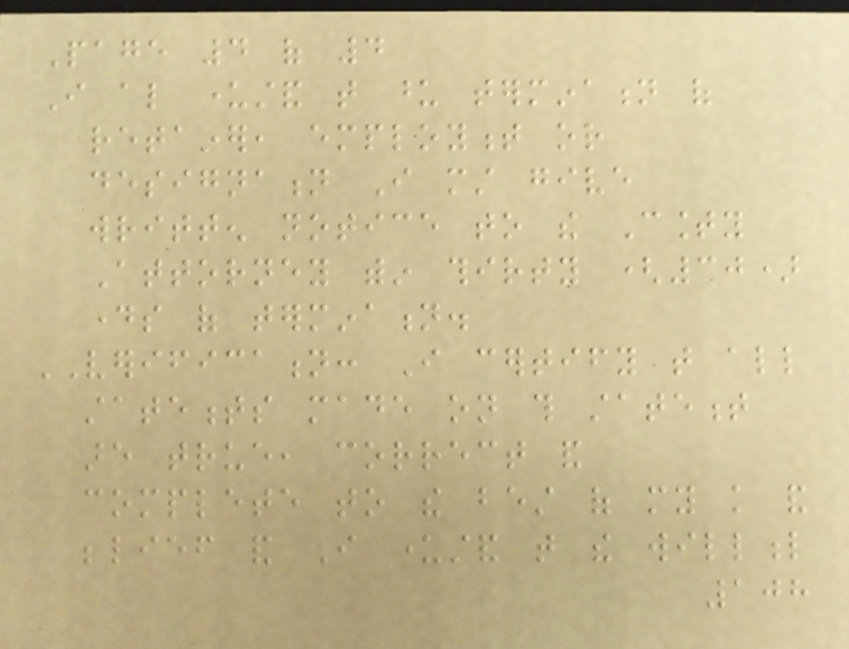Page 4 of 4
I also understand that upon termination of
retainer, employment or
designation I must give
written notice to the County
Attorney within thirty (30)
days of termination.
VERIFICATION: I certify that all
statements made on this statement
are true, correct and
complete to the best of my knowledge and
belief and I understand that the willful
108
